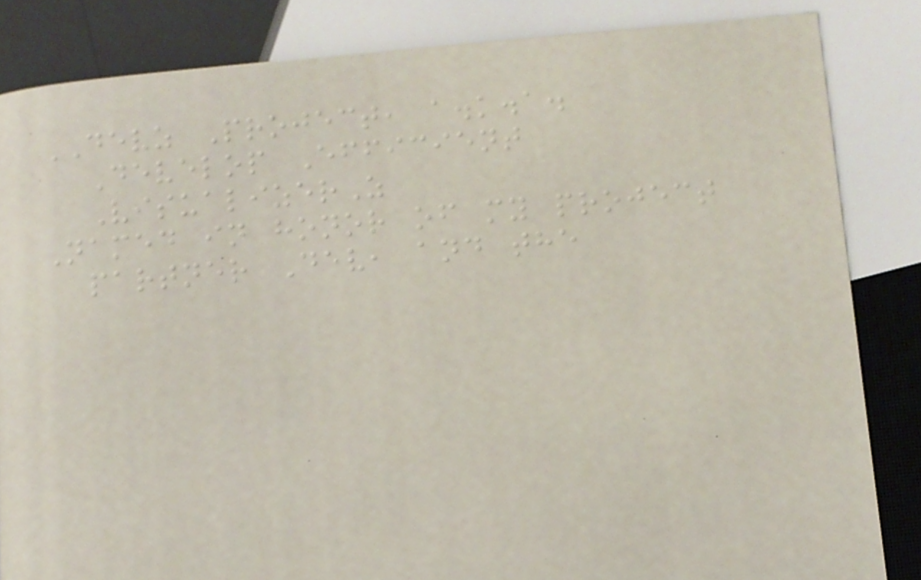DEVZ Project, a.k.a.
Develop Efficient
VisualizerZ
Named in honor of my project
partner Dev, and the
